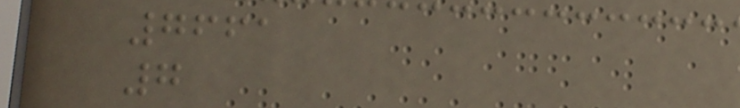7661
7
